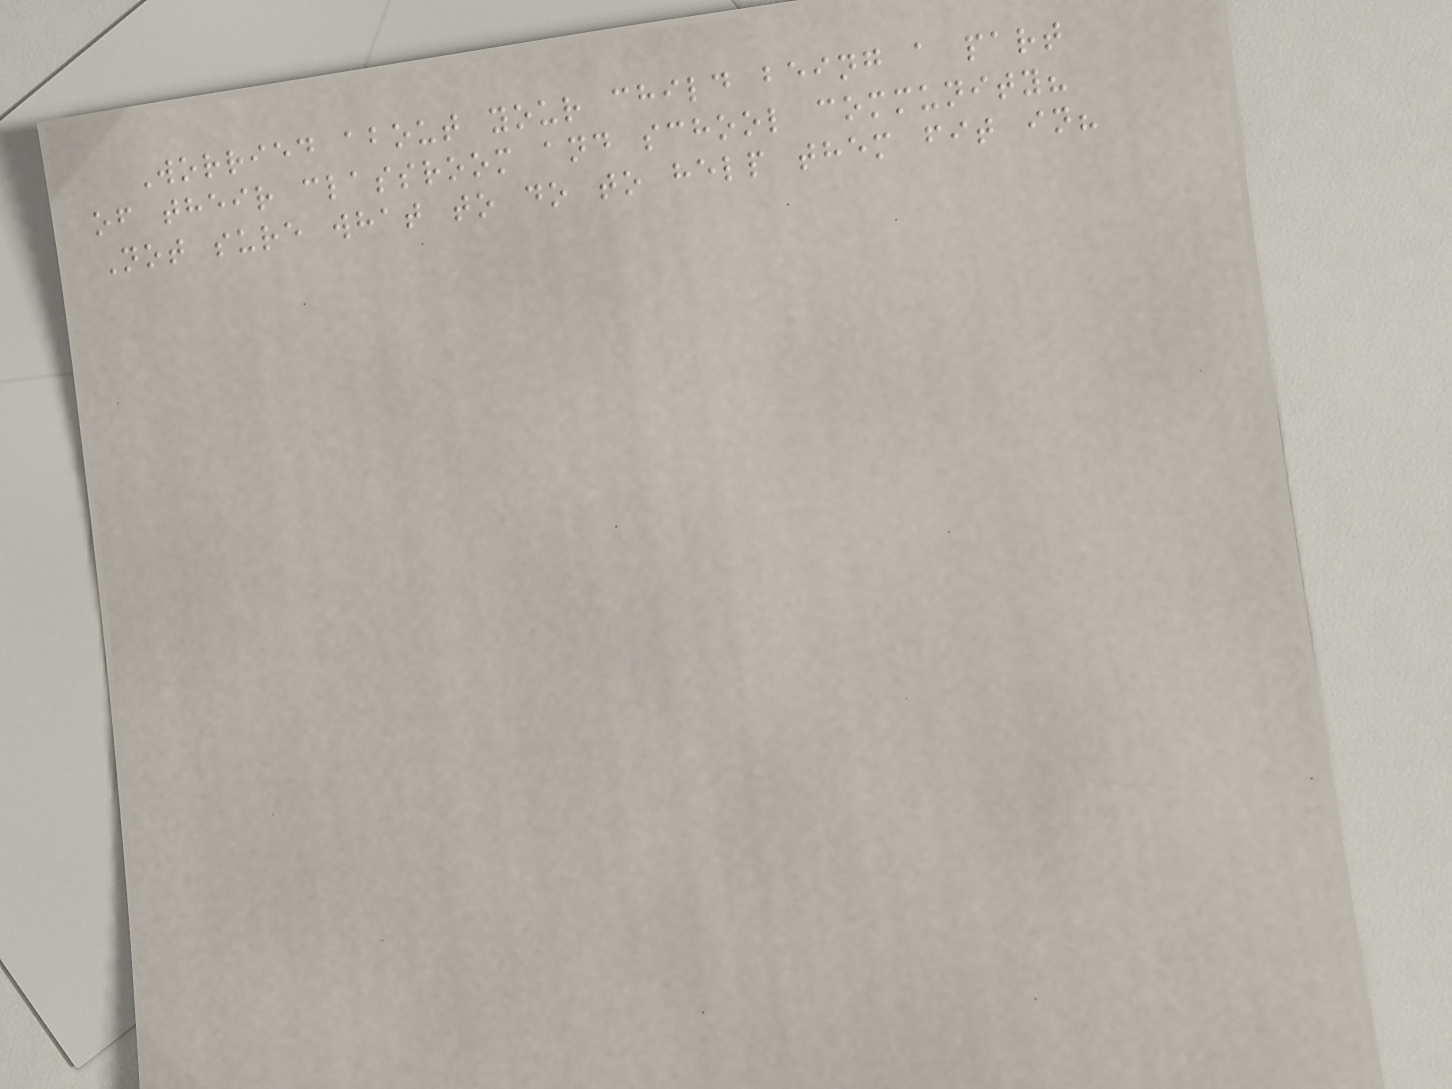Worried about your child being a part
of their classroom and school community?
Not sure what to do to help them fit in?
